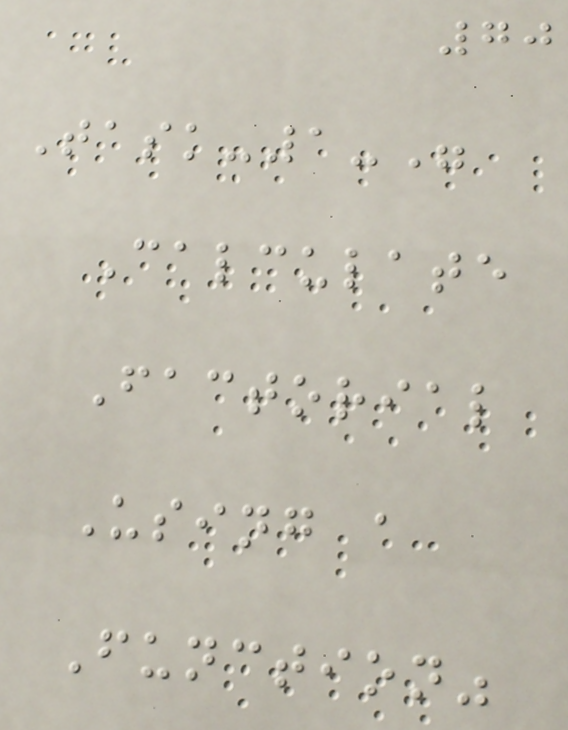70
Task-1-"
Calculate
Factorial
Using a
Function"
